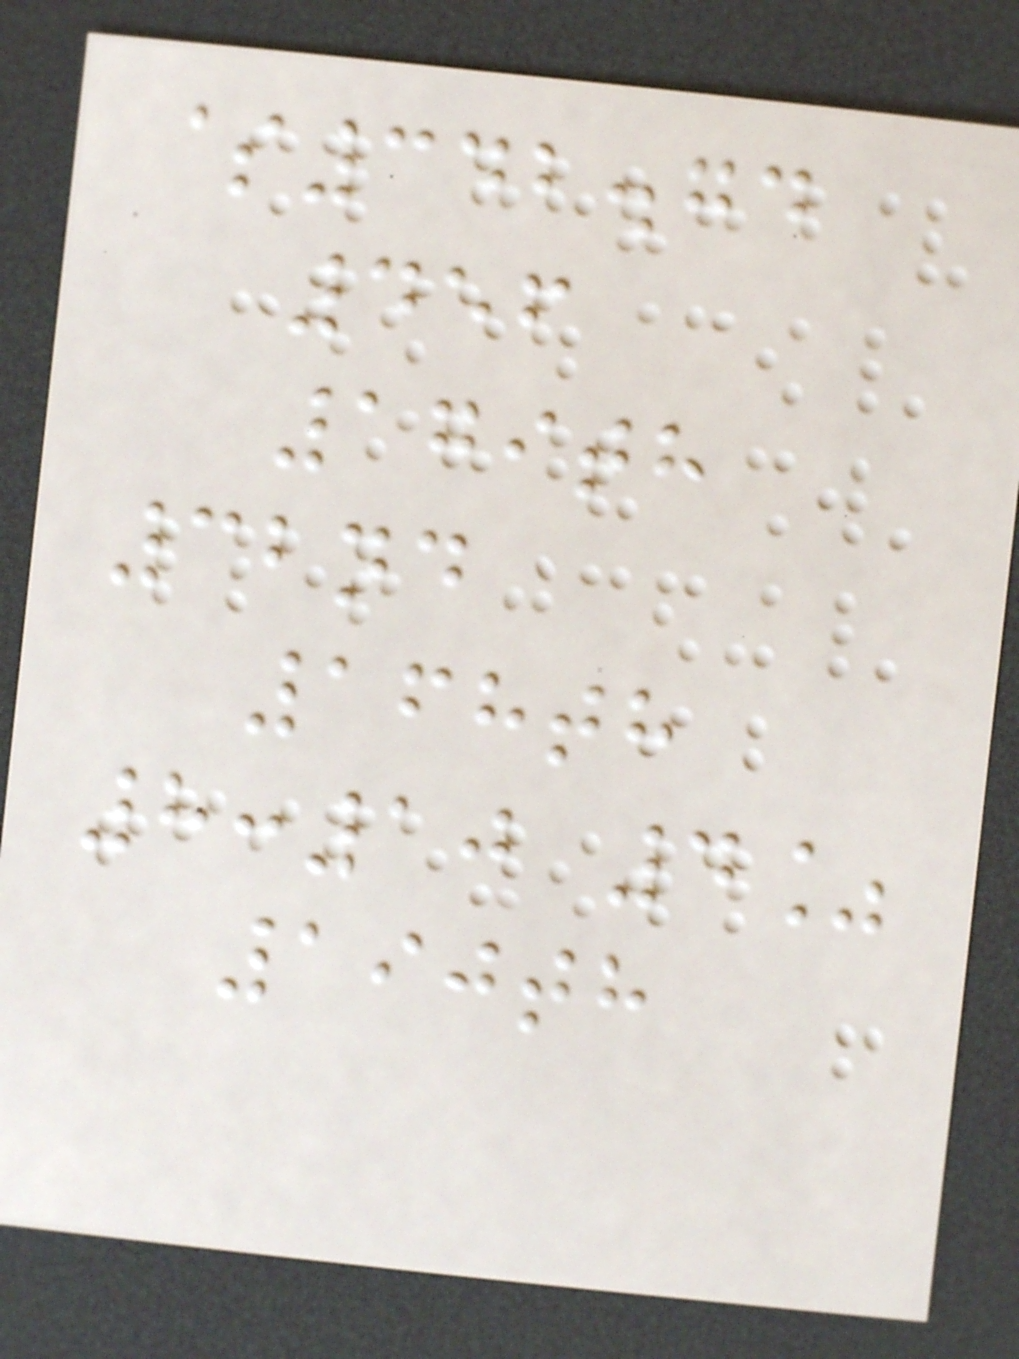$342.74
456
179th
32nd
168th
8:10 4%
190th
